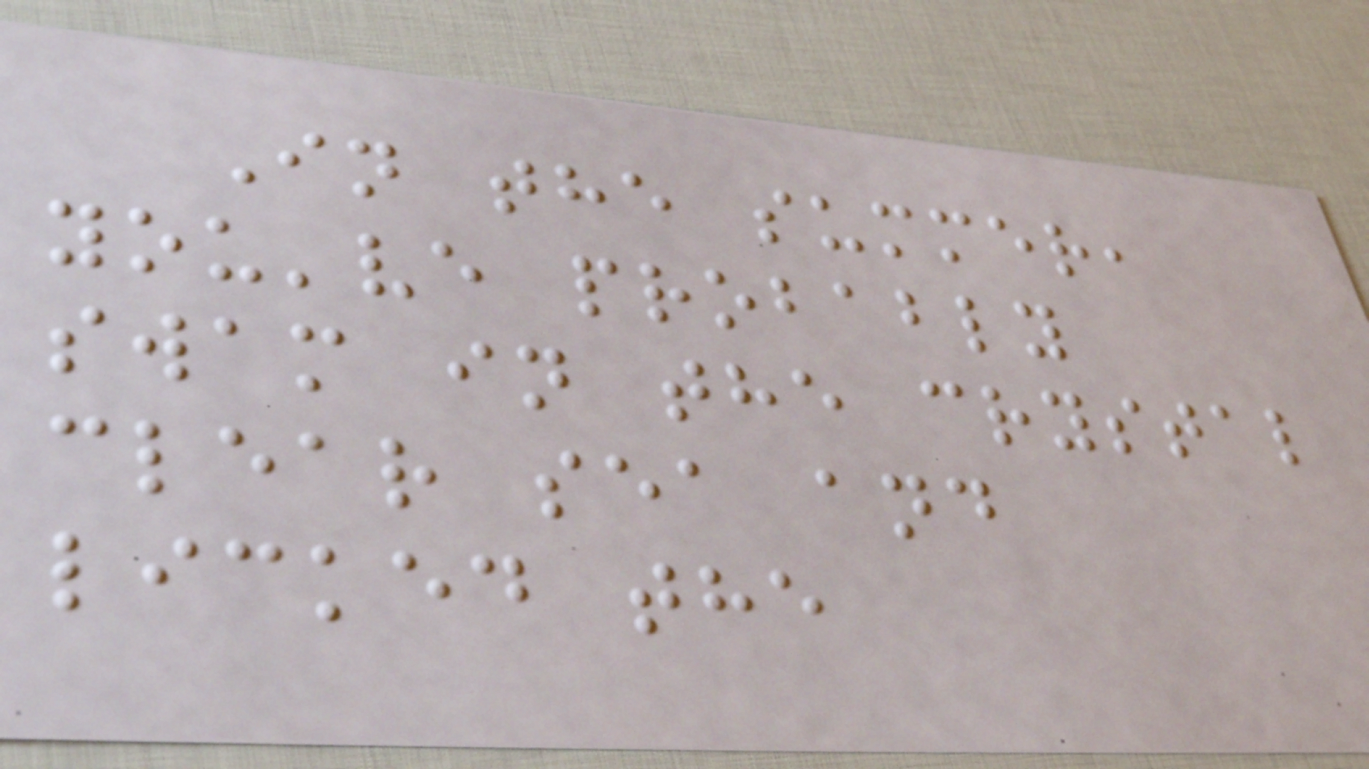In the summer,
you've probably
swam in the crystal
clear sea and
licked the
